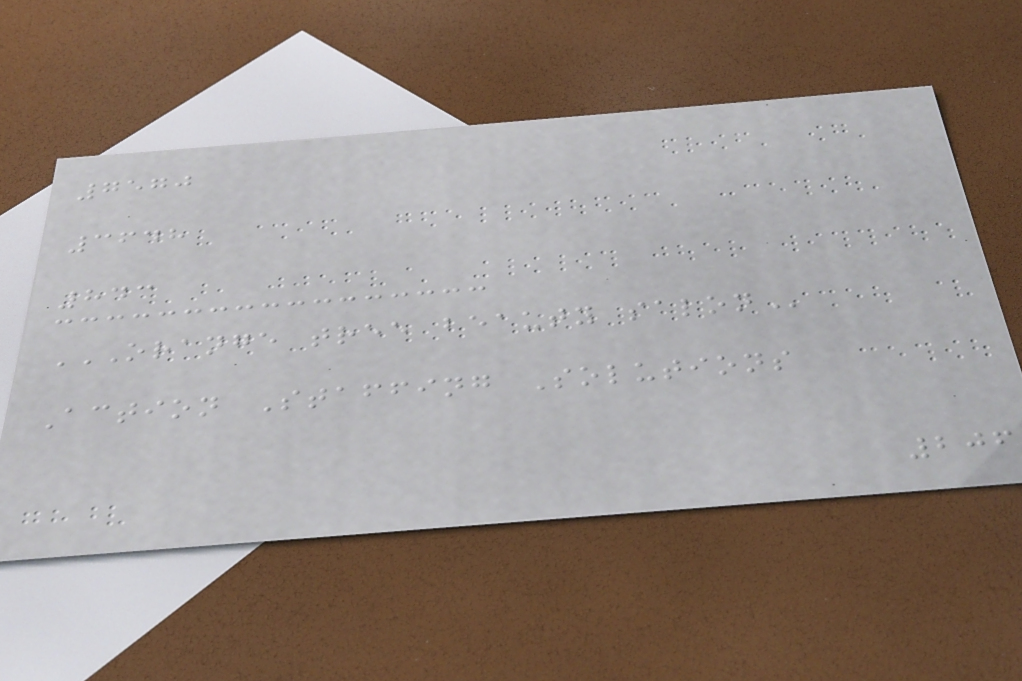7570
3648
843
ORANGE TREE BEAUTY SALON
Action Staffing Solutions
206
